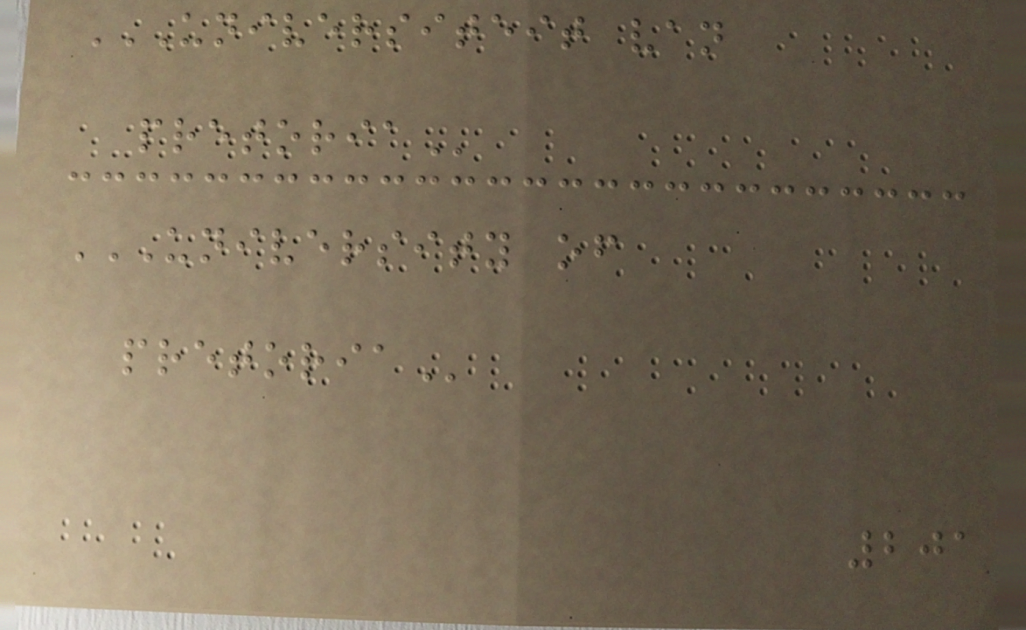UNIVERSITEIT VAN
PRETORIA
UNIVERSITY OF
PRETORIA
201
